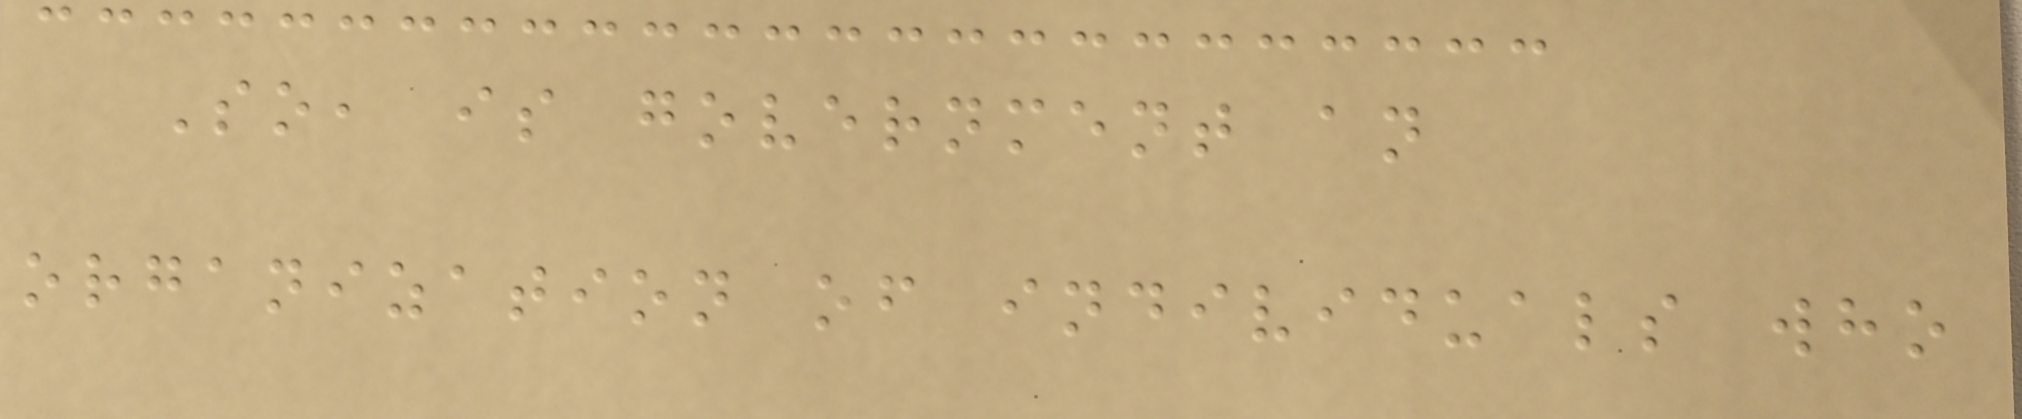So, is government an
organization of individuals who
